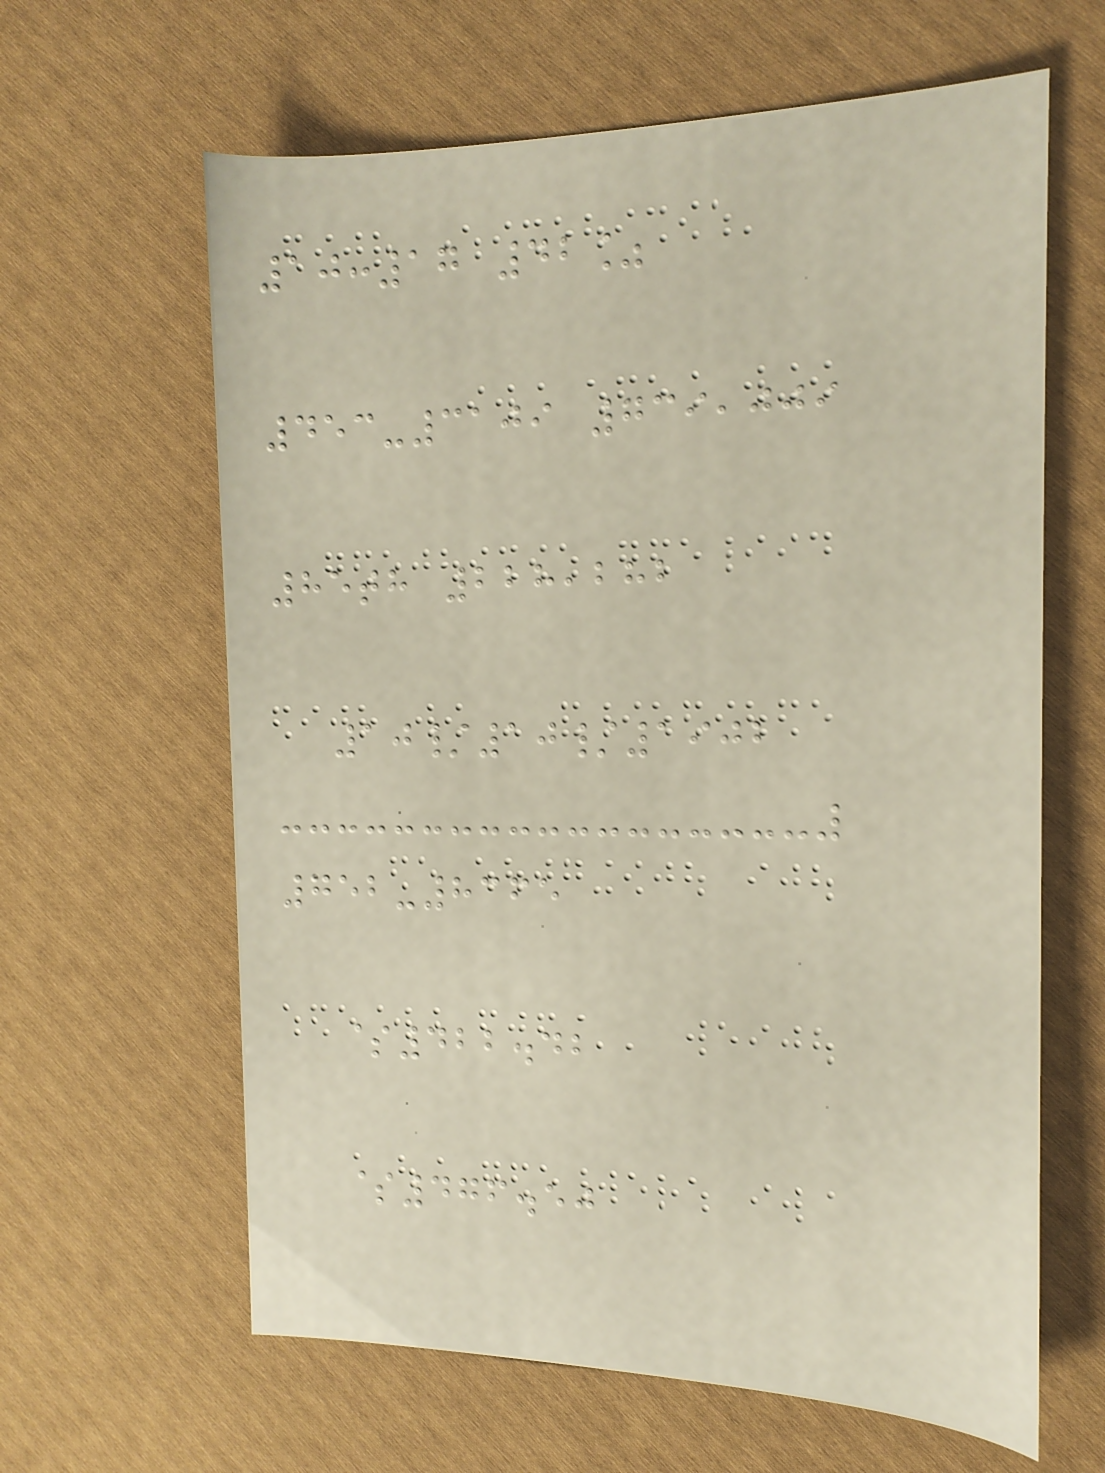10:17 42%
453-3109 739,009
85th 228,282
10/10/1902
752-8365
$422.42
$476.50
